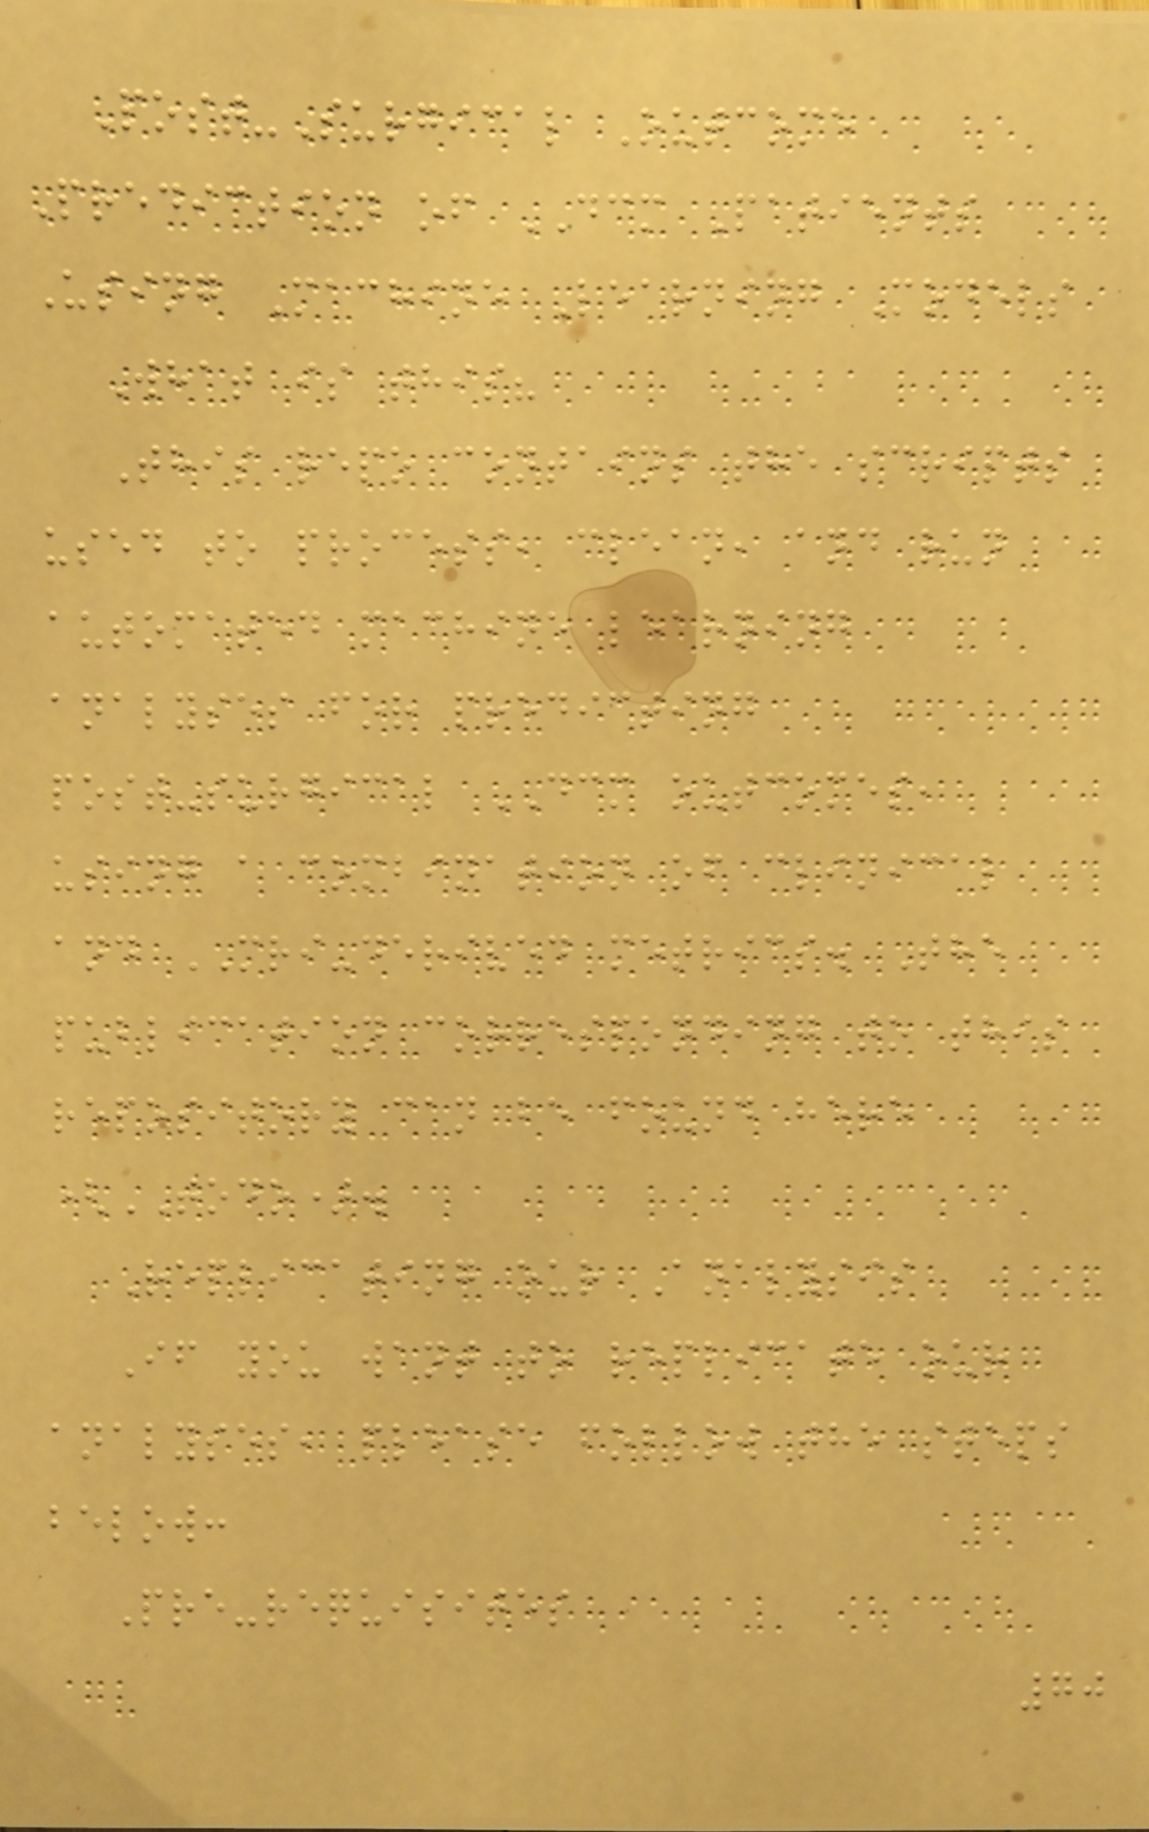Post-Surgical Outcome
Prediction of DCM Patients
Using Machine Learning Models
What is this?
This repo contains the scripts
used to process, clean, and run
automated machine learning
analyses for predicting
post-surgical DCM outcomes,
using a combination of clinical
and MRI-derived metrics. The
publication corresponding to this
repository can be found here
(TODO).
Replicating our Analysis
If you want to replicate our
analyses, please follow the steps
below:
Pre-requisites
70
